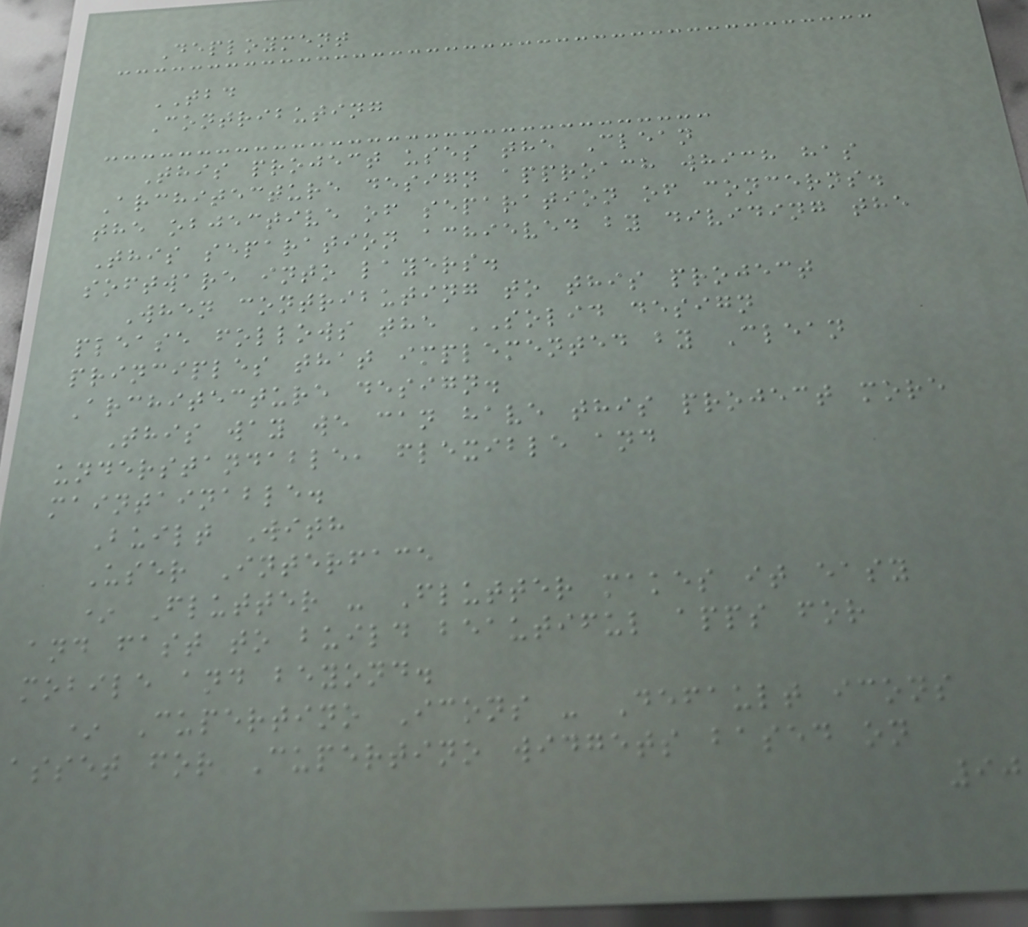Deployment
TBD
Contributing
This project uses the Clean
Architecture design approach which has
the objective of separation of concerns.
This separation achieved by dividing the
software into layers.
When contributing to this project
please follows the SOLID design
principles that implemented by Clean
Architecture design.
This way we can have this project more
understandable, flexible and
maintainable.
Built With
User Interface
* Flutter - Flutter makes it easy
and fast to build beautiful apps for
mobile and beyond.
* Cupertino Icons - Default icons
asset for Cupertino widgets based on
90
